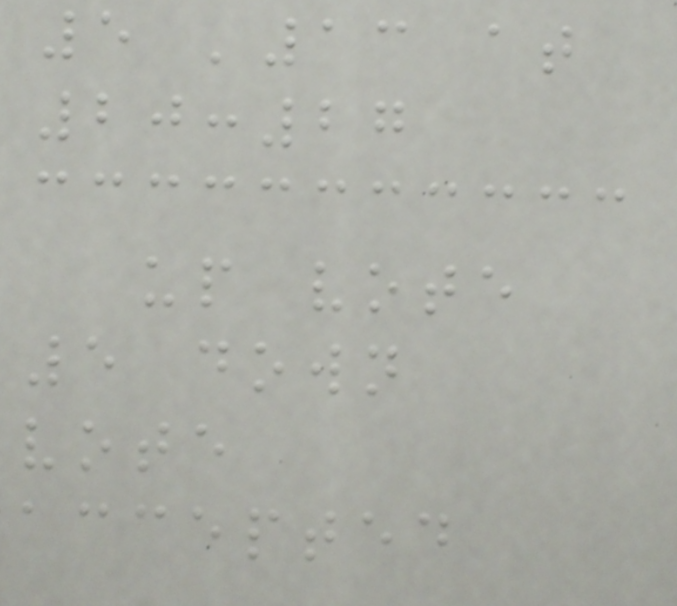5 '13 at
20:27
up vote
5 down
vote
accepted
